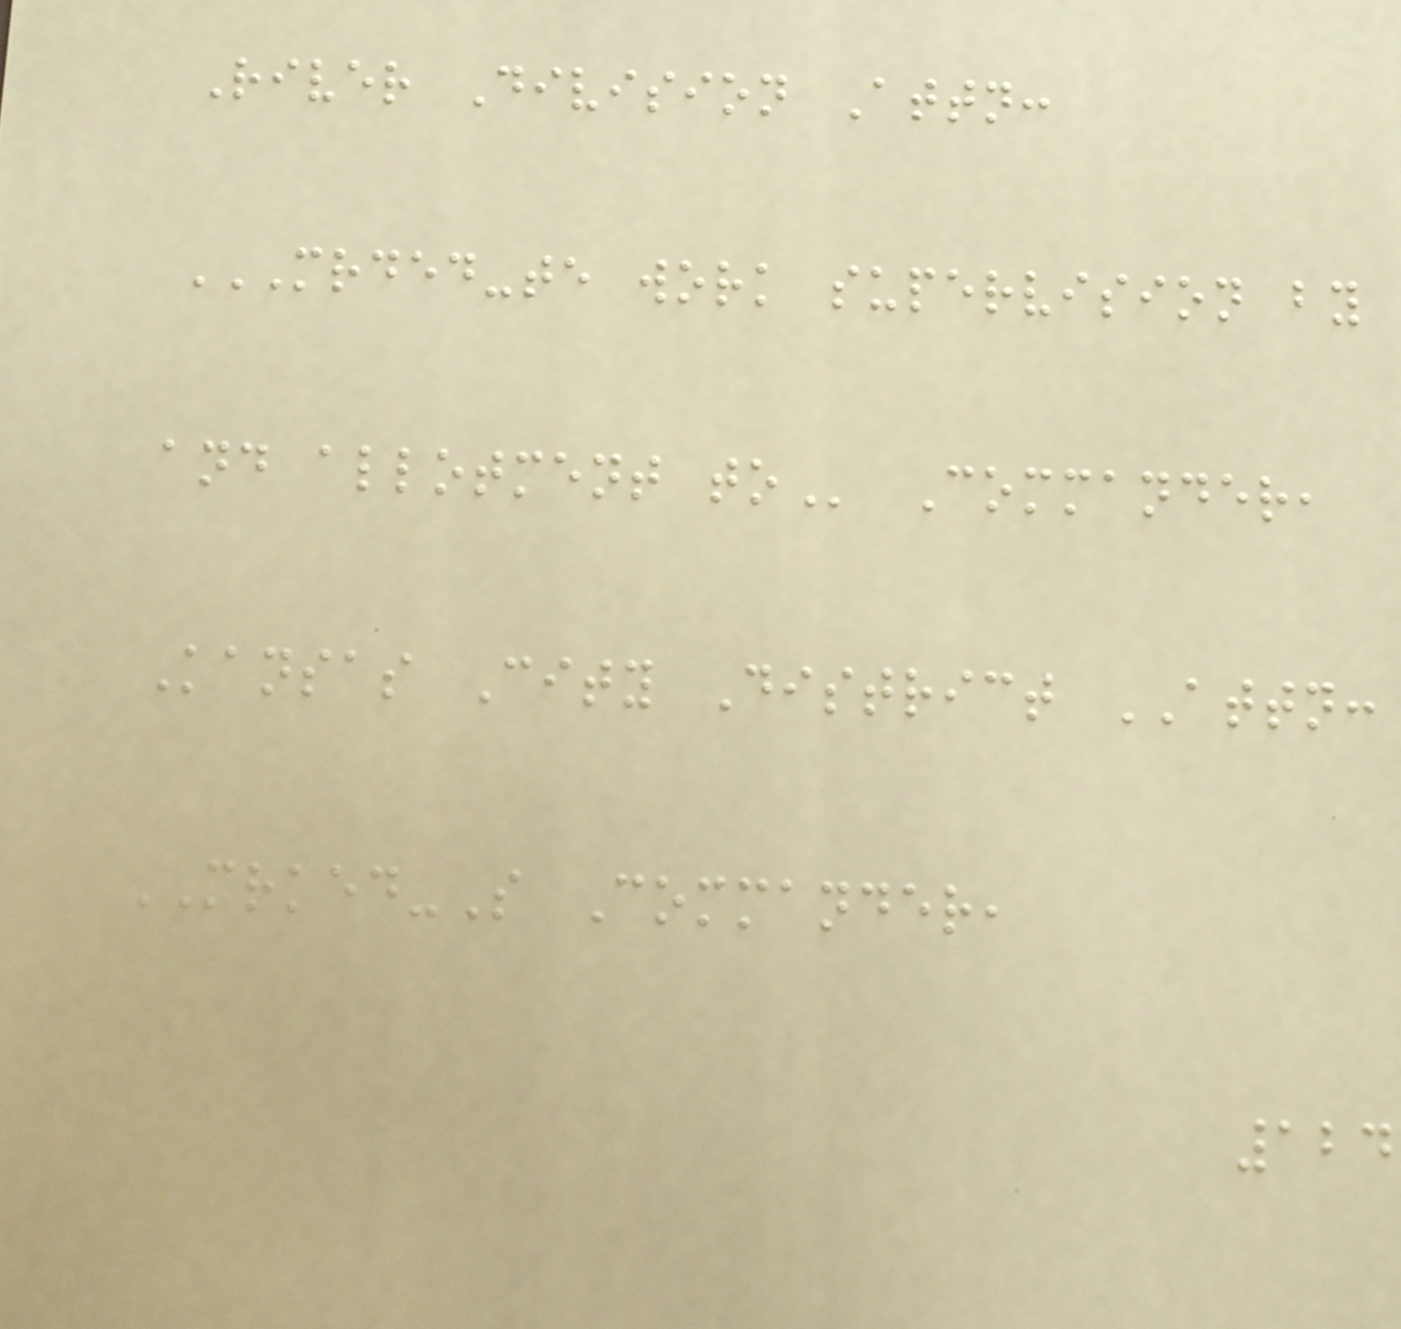River Division Attn:
MRDED-TE WORK SUPERVISION BY
AND ALLOTMENT TO Commander,
Kansas City District ATTN:
MRKED-S Commander,
124
